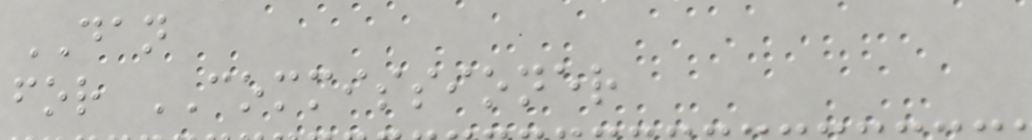DAN
for COMMISSIONER
